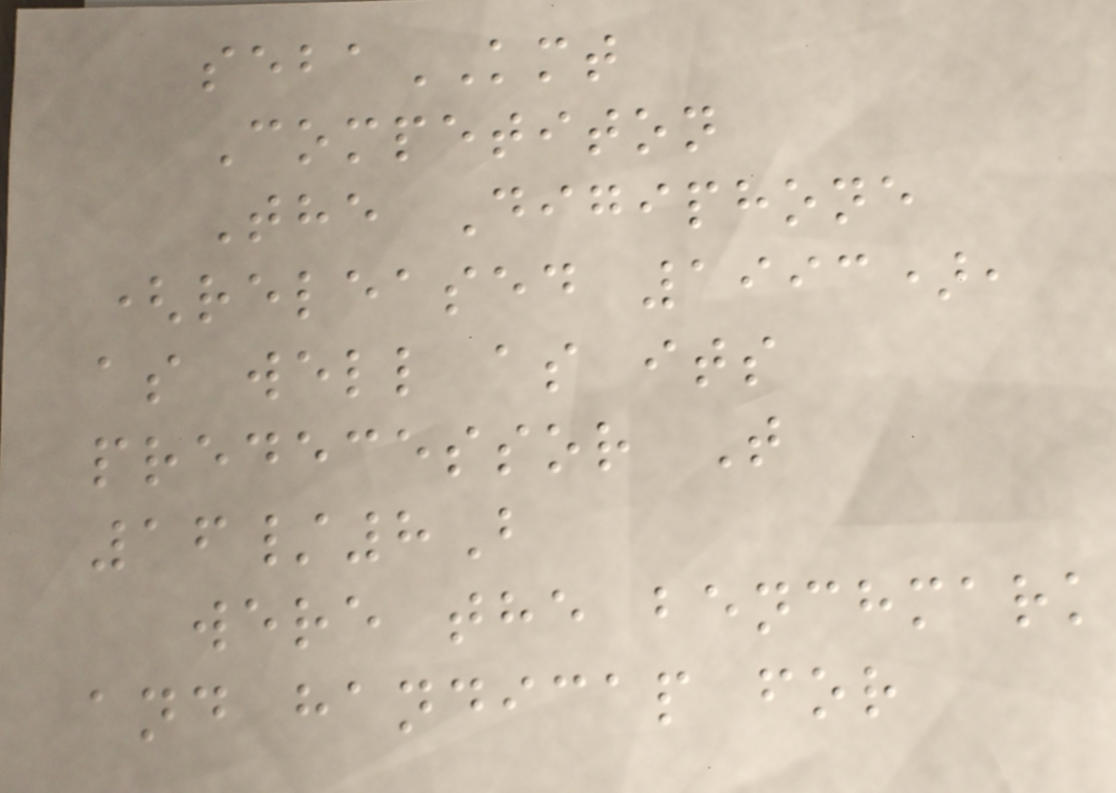sebaKMT
Competiton
The Digiphone
(released 1993),
as well as its
predecessor T
16/8B
were the benchmark
and handicap for
